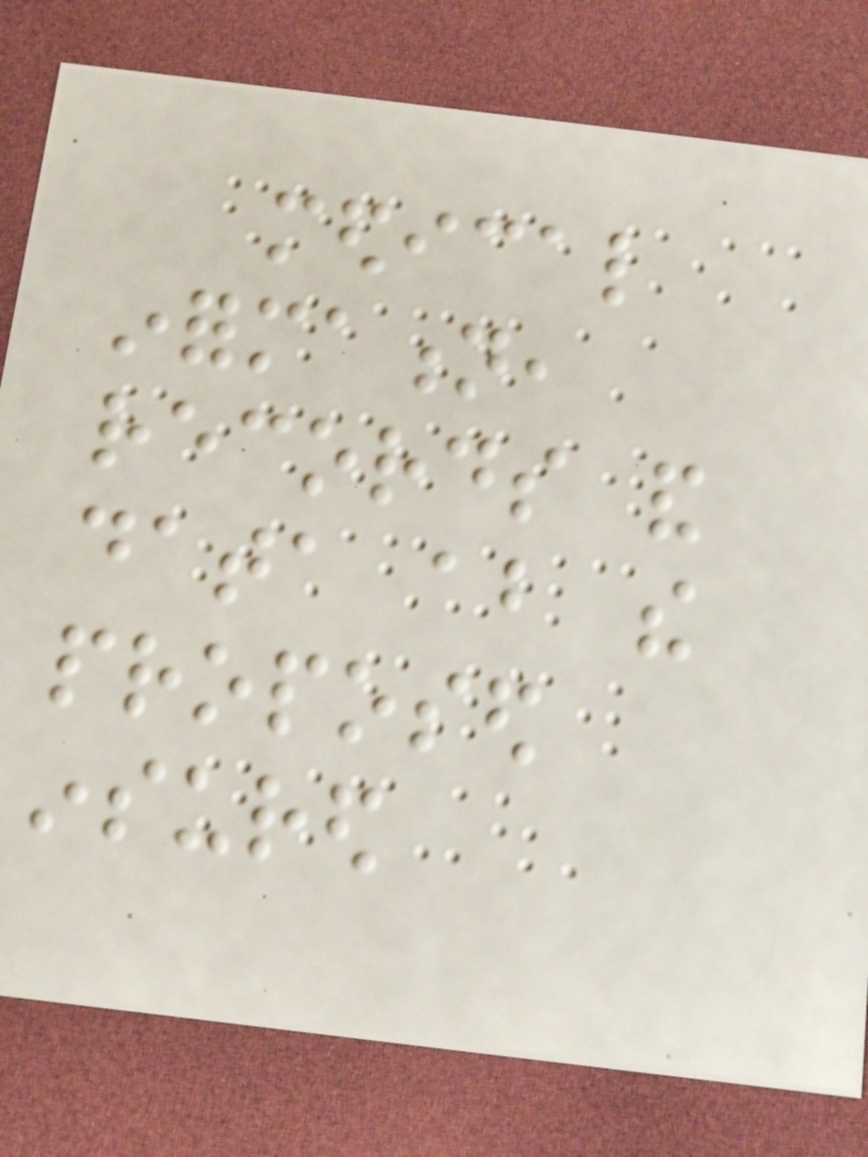medical
information,
records and
data about the
proposed
insured
